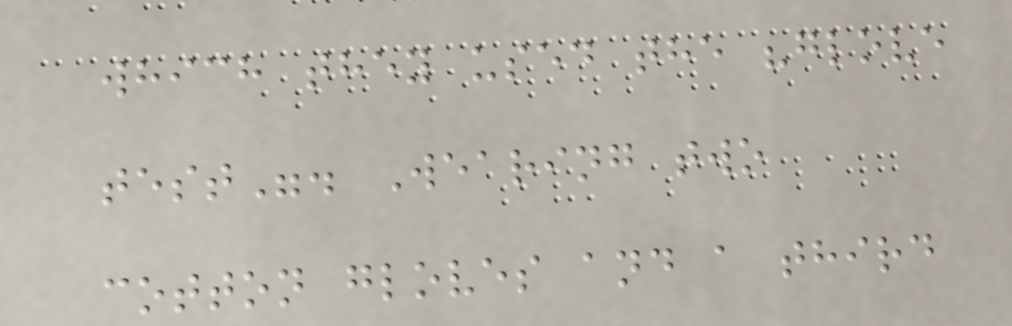which they used the "glove
test". Wearing two
cotton gloves and a third
